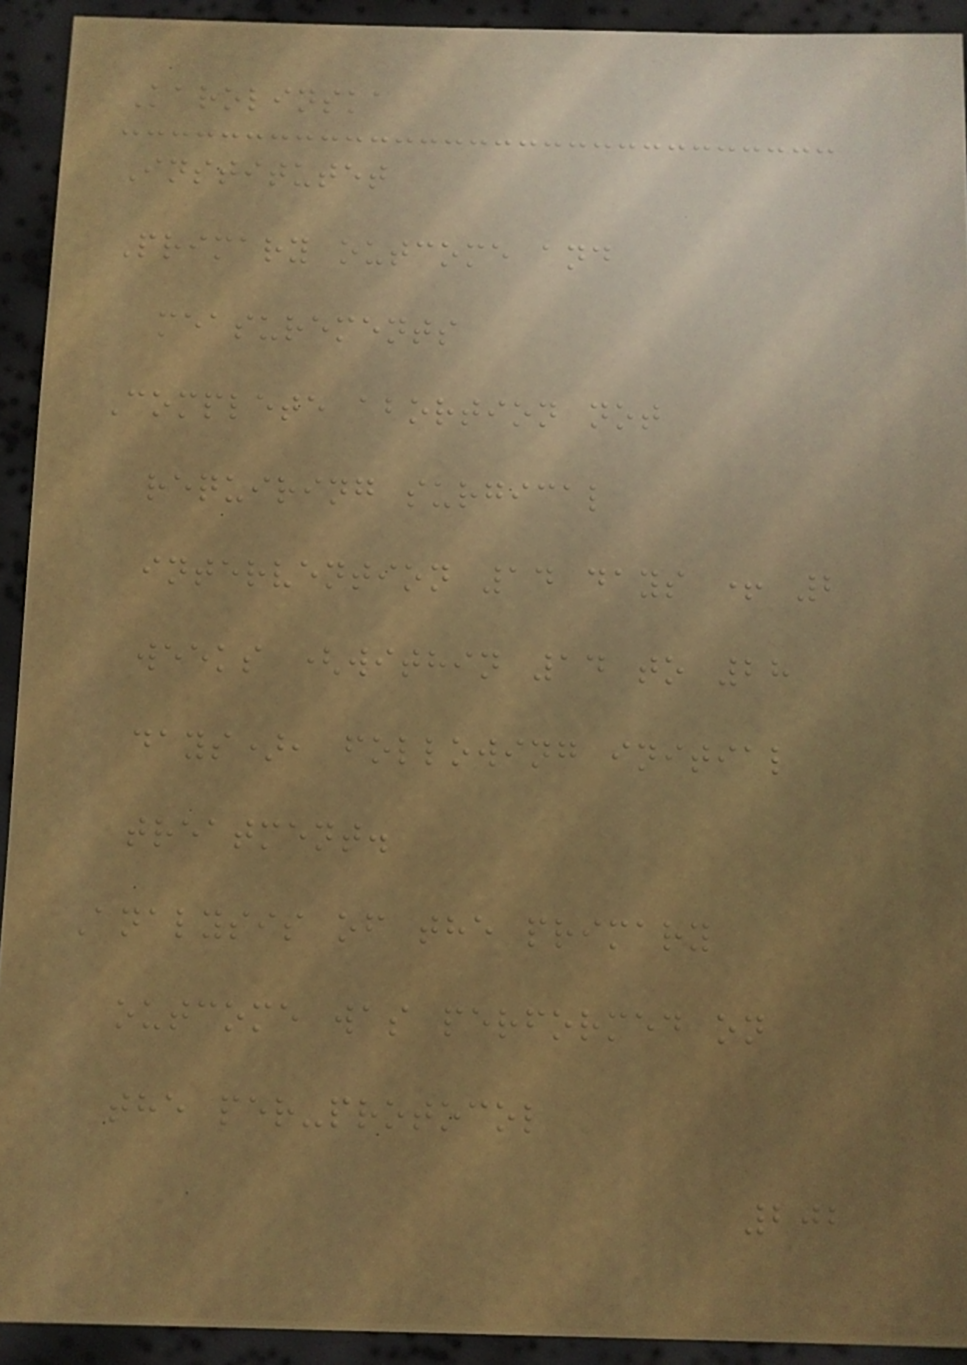Karolinska
Institutet
Primary outcome and
measurements
Complete abortion not
requiring surgical
intervention 14 days + 2
weeks (within 14 to 28
days), following initial
treatment.
Analysis of the primary
outcome was performed on
the per-protocol
202
